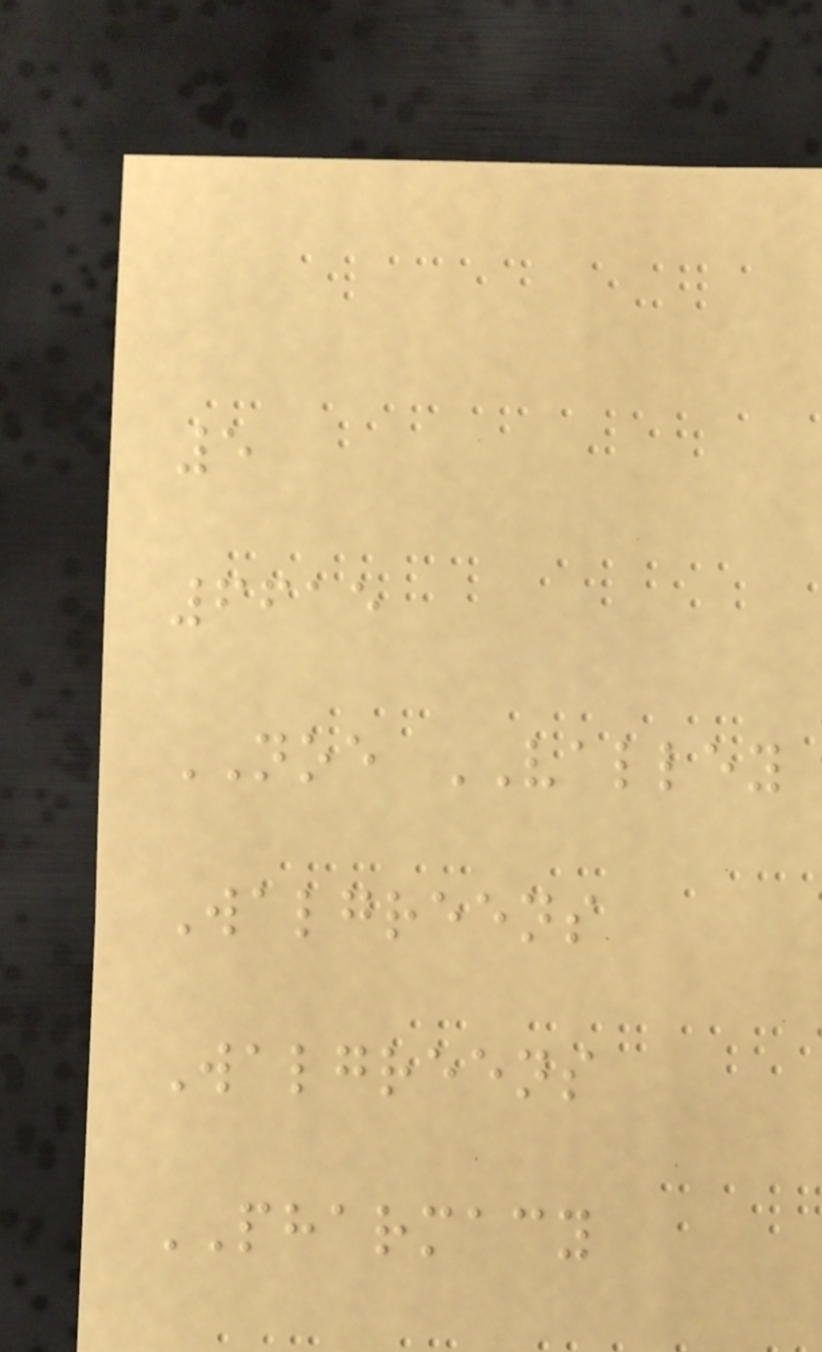5
6615
NOE VALLEY
Walgreens
Walgreens
PHARMACY
